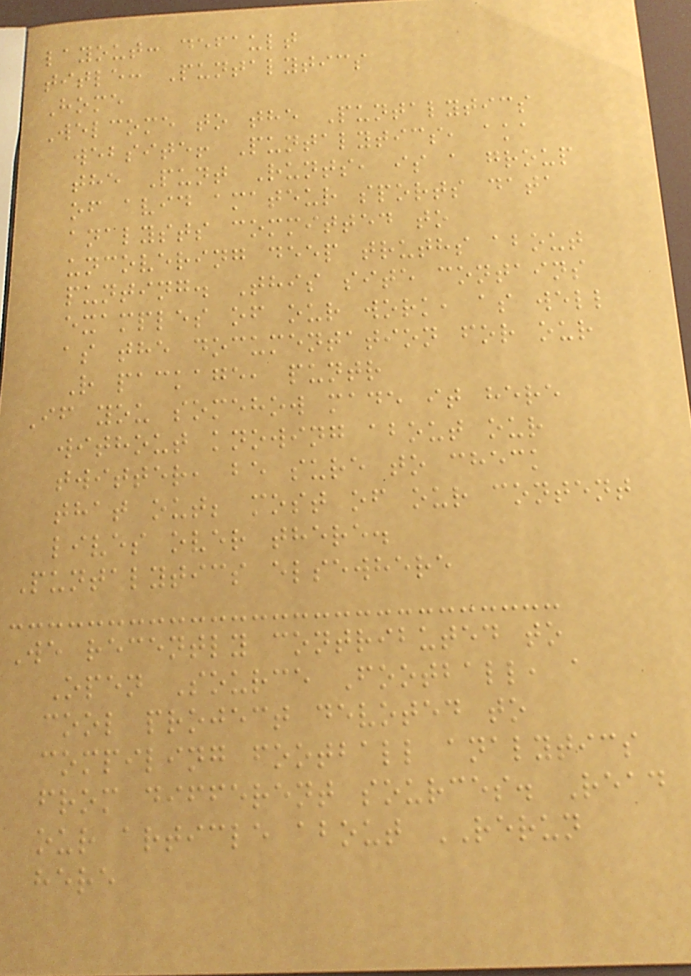layout: default
title: Puntalytics
Home
Welcome to the Puntalytics
website! Puntalytics, aka
the Punt Runts, is a group
of avid amateur sports data
analysts committed to
uncovering deep truths about
punting. This site contains
examples of our work, as well
as the documentation for our
R package, puntr
If you somehow made it here
without knowing about our
twitter, be sure to check
that out; most of our content
lives over there.
Puntalytics elsewhere
We recently contributed to
Open Source Football, a
cool project devoted to
compiling football analytics
from different sources. Read
our article about RERUN
here
